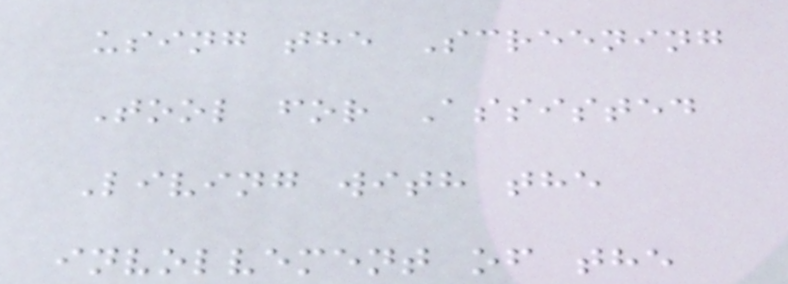using the Screening
Tool for Assisted
Living with the
involvement of the
